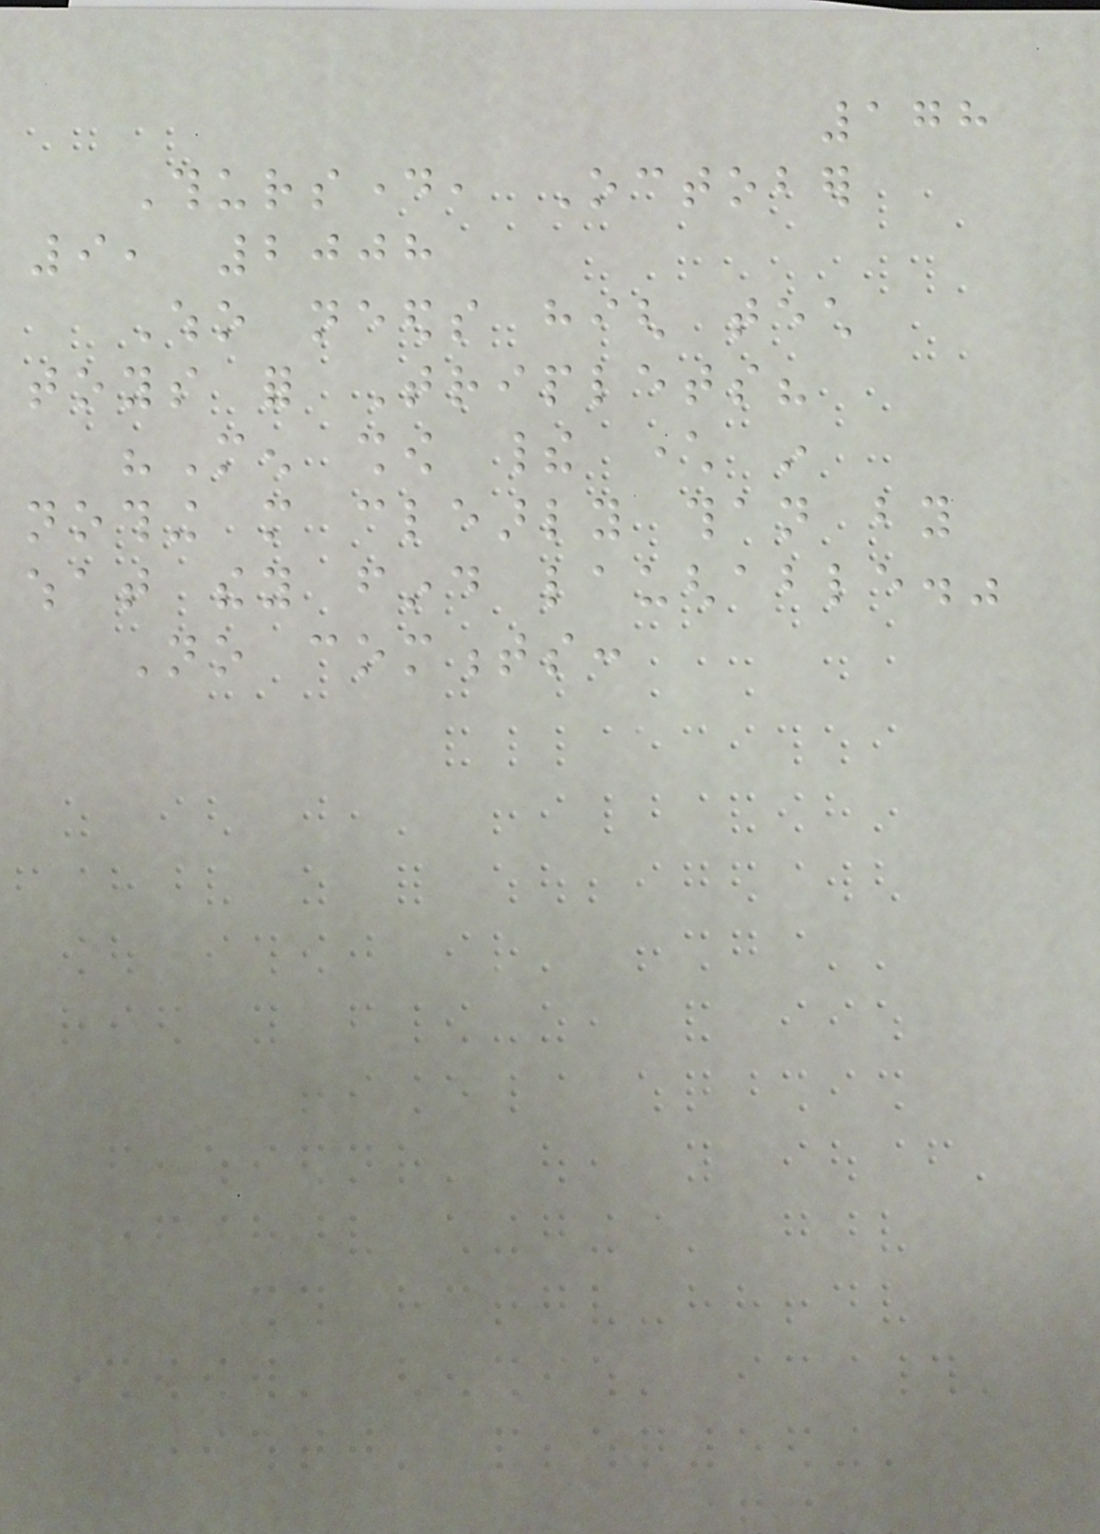178
Thursday, October
9, 2008
Who needs high tech
toys for Triplets?
"Men show their character in
nothing more clearly than by
what they find laughable."
No comments:
